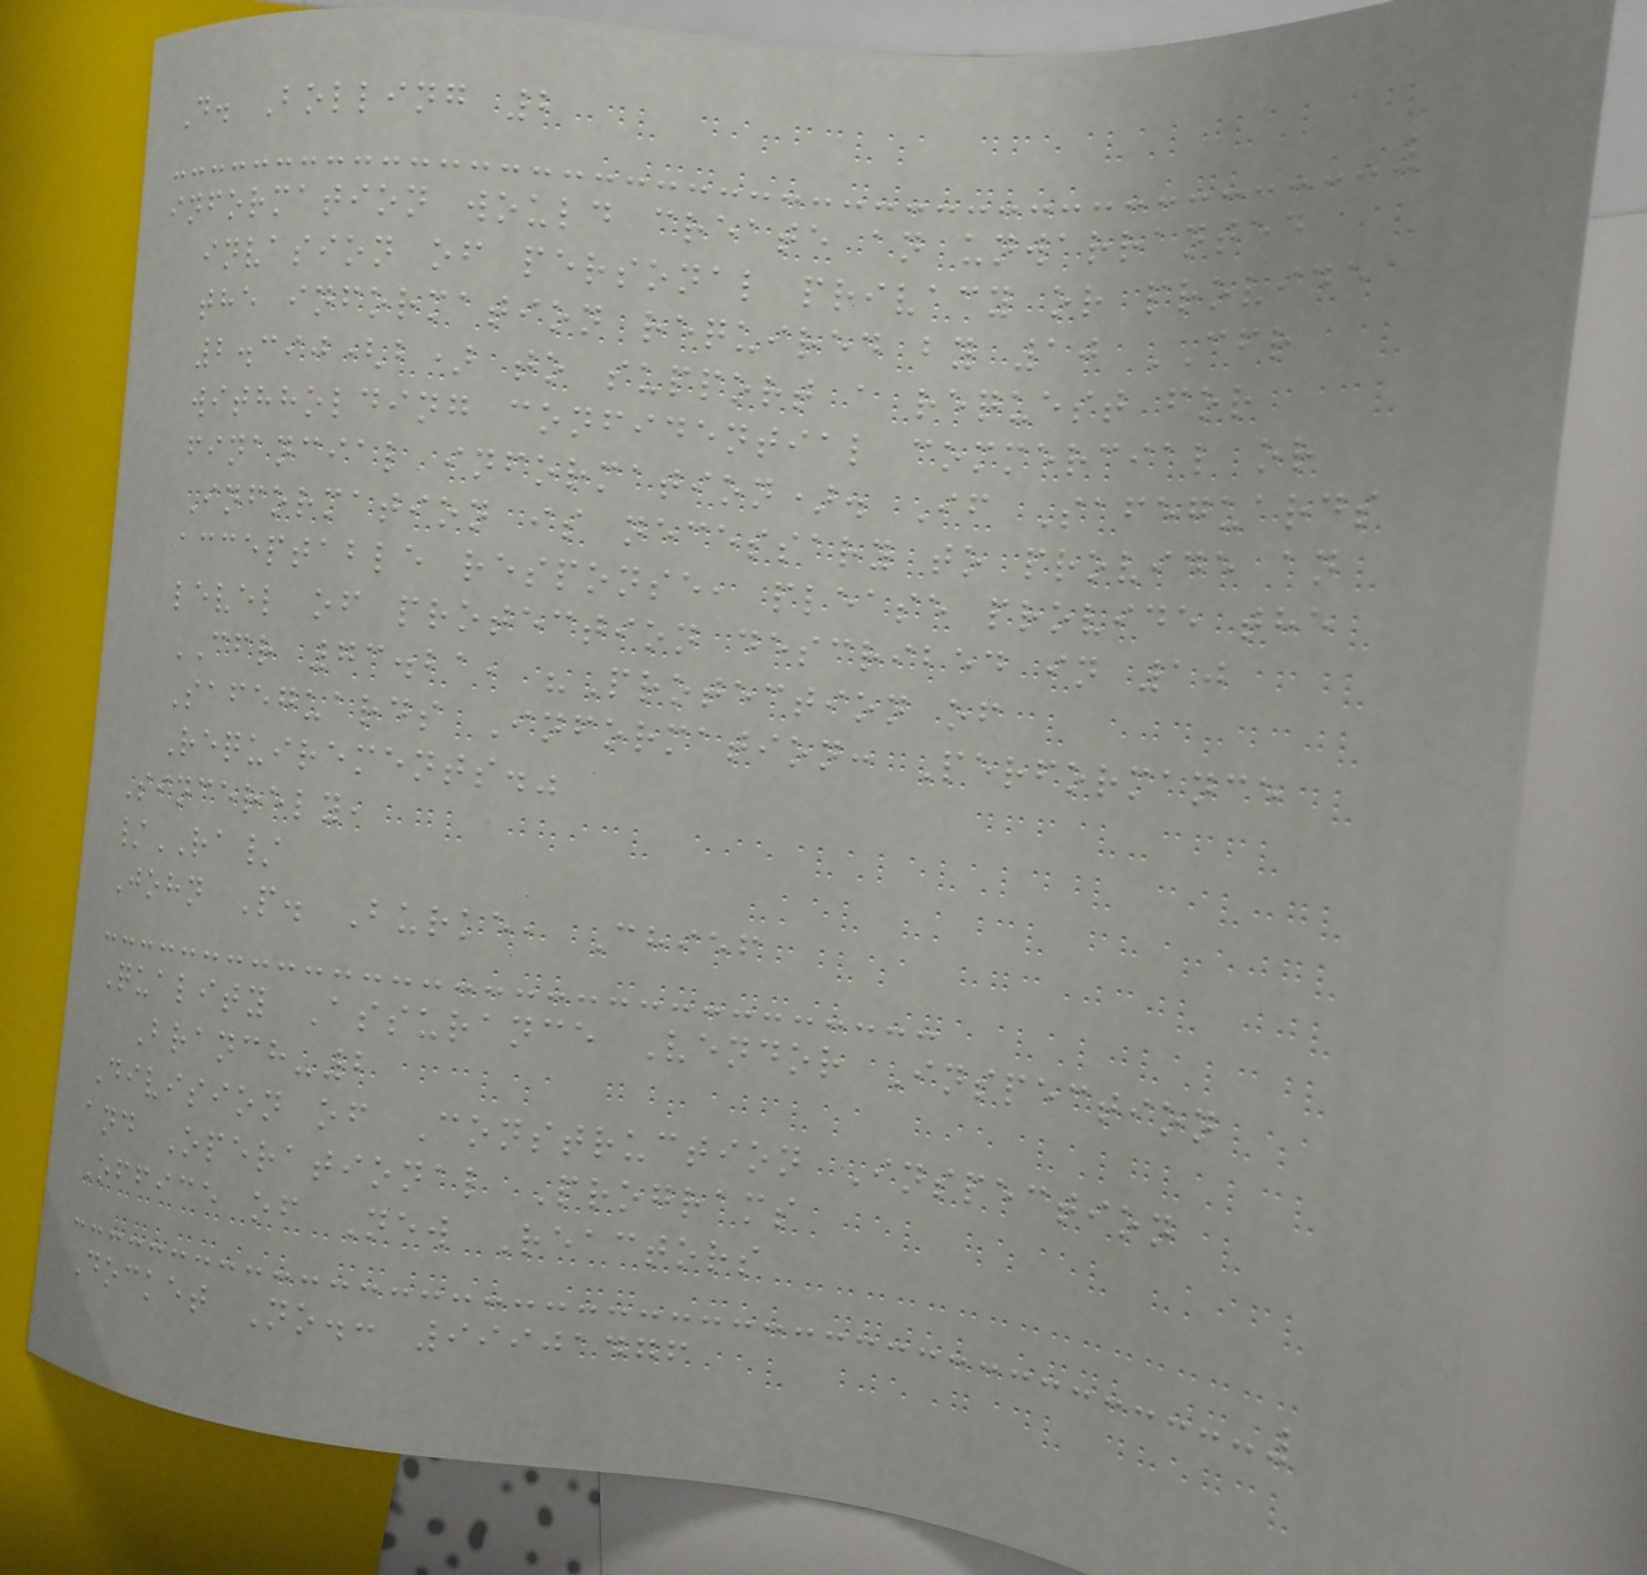D. Bolling 2
information would create an unwarranted
invasion of personal privacy or provide
the information required by 10 CFR
2.390(b) to support a request for
withholding confidential commercial or
financial information). If Safeguards
Information is necessary to provide an
acceptable response, please provide the
level of protection described in 10
CFR 73.21, "Protection of
Safeguards Information: Performance
Requirements."
Sincerely,
/RA/
John P. Burke, Chief
Quality Assurance Vendor Inspection
Branch-2
Division of Construction Inspection
and Operational Programs
Office of New Reactors
Docket No.: 99901476
